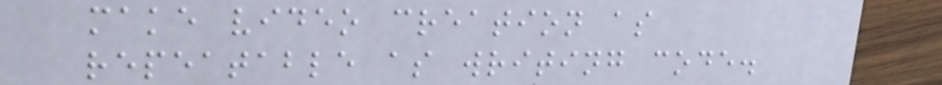make video creation as
repeatable as writing code.
